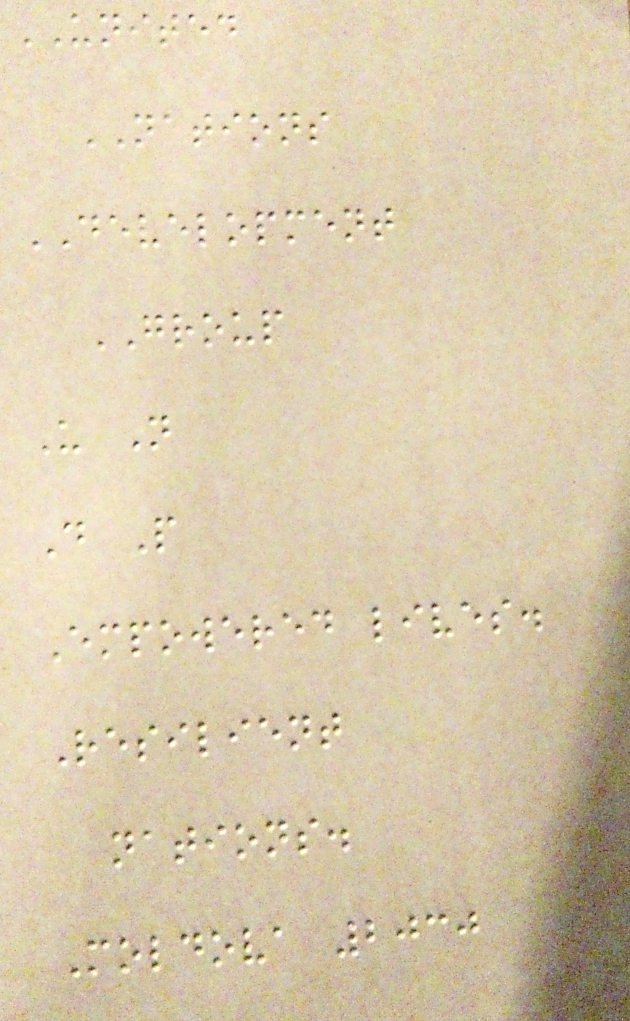UNITED
NATIONS
DEVELOPMENT
GROUP
U N
D P
Empowered lives.
Resilient
nations.
Moldova 2030
